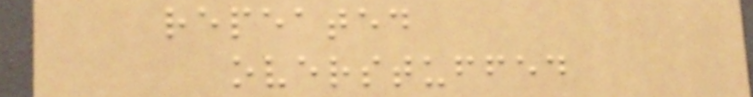repeated
overstuffed
